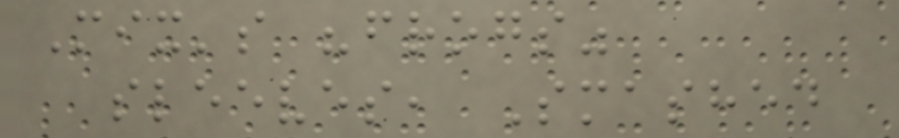Mix's "frogs"
sleeves, Smashed
